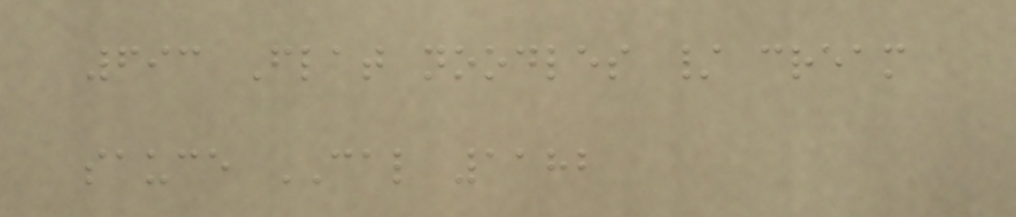693 Flat noodles / cream
sauce CAL 1182
